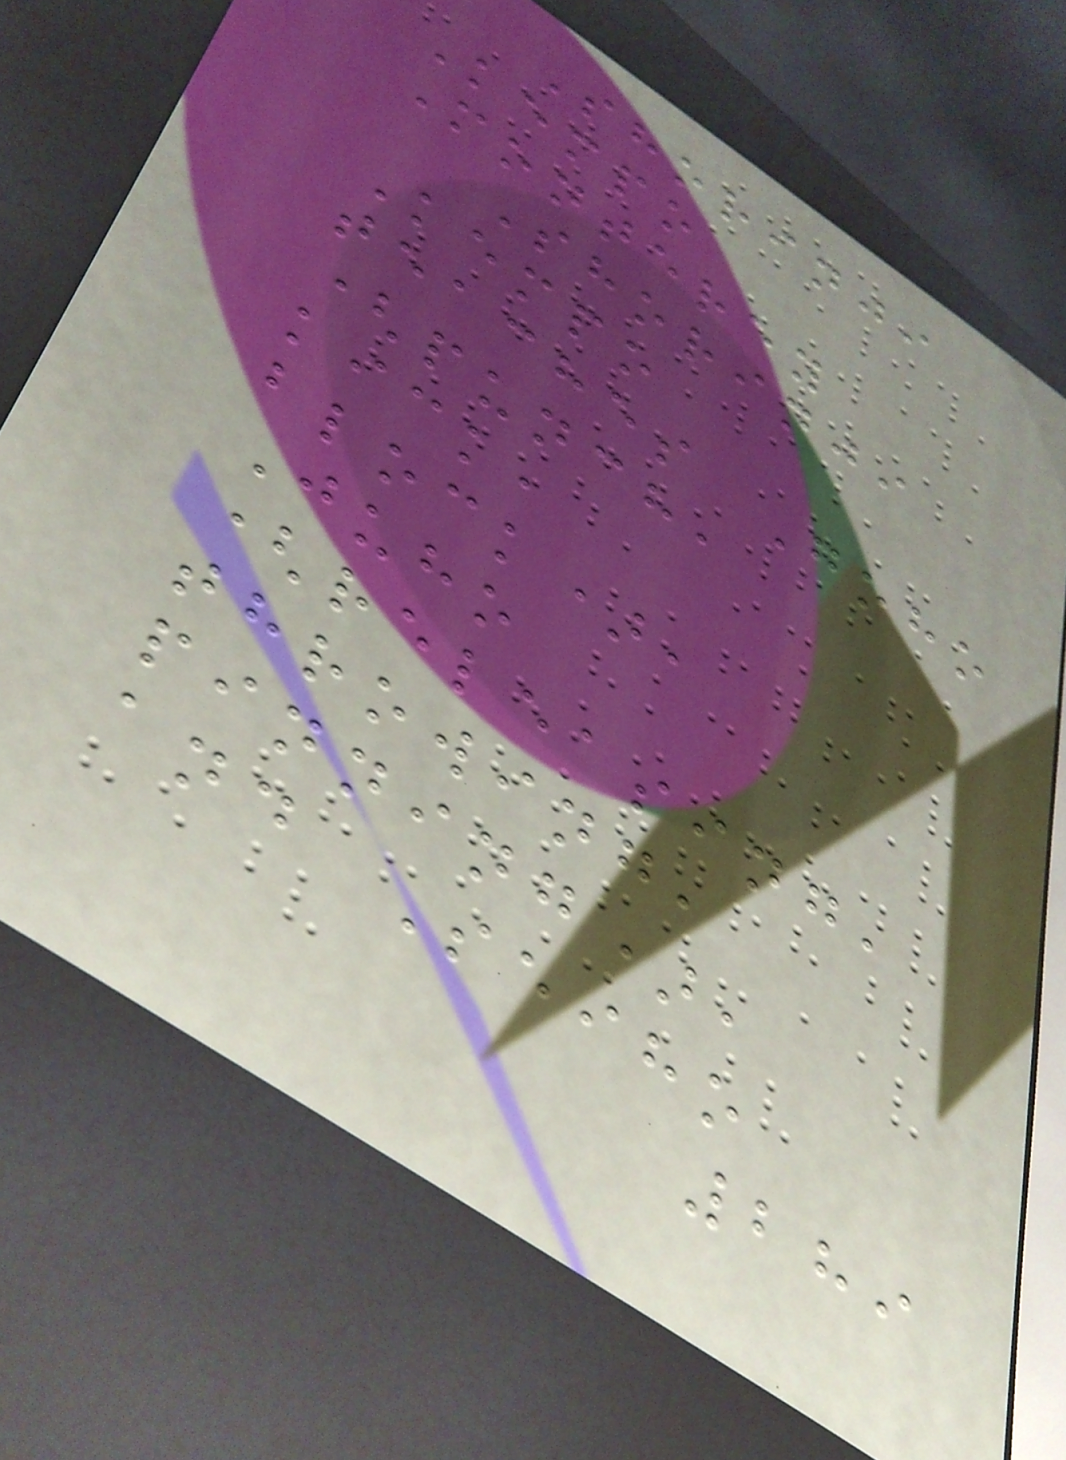Shorinji
Kempo
Monterey
Shorinji
Kempo
teaches Goho
(punch,
kick,
block),
Juho
(releasing,
throwing,
pinning),
and Seiho
289
